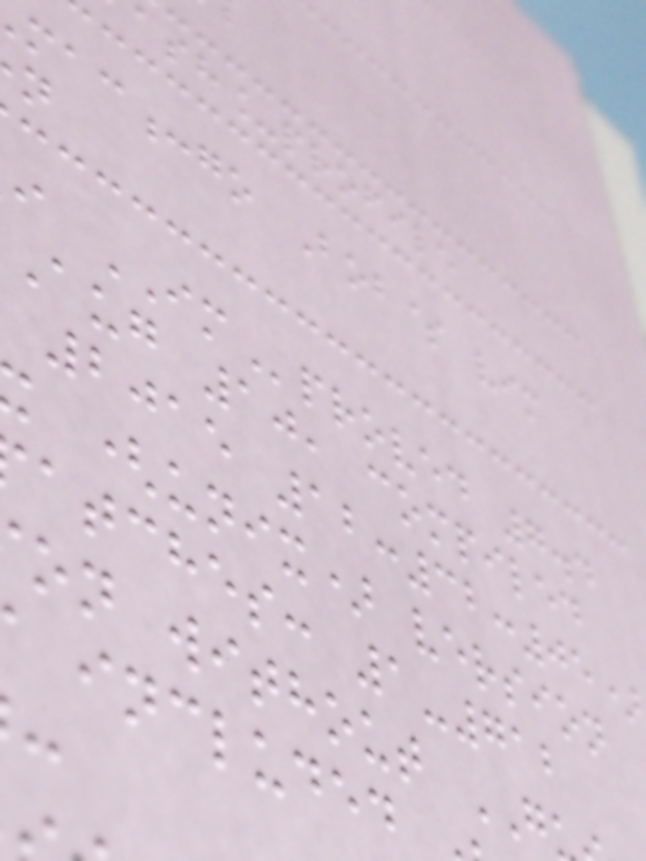ash_profile
mac:go Bob$ vim
i IMproved 7.4
Aug 10, compiled
2015 12:32:05)
(unix) version
atches: 1-712
on without
included
